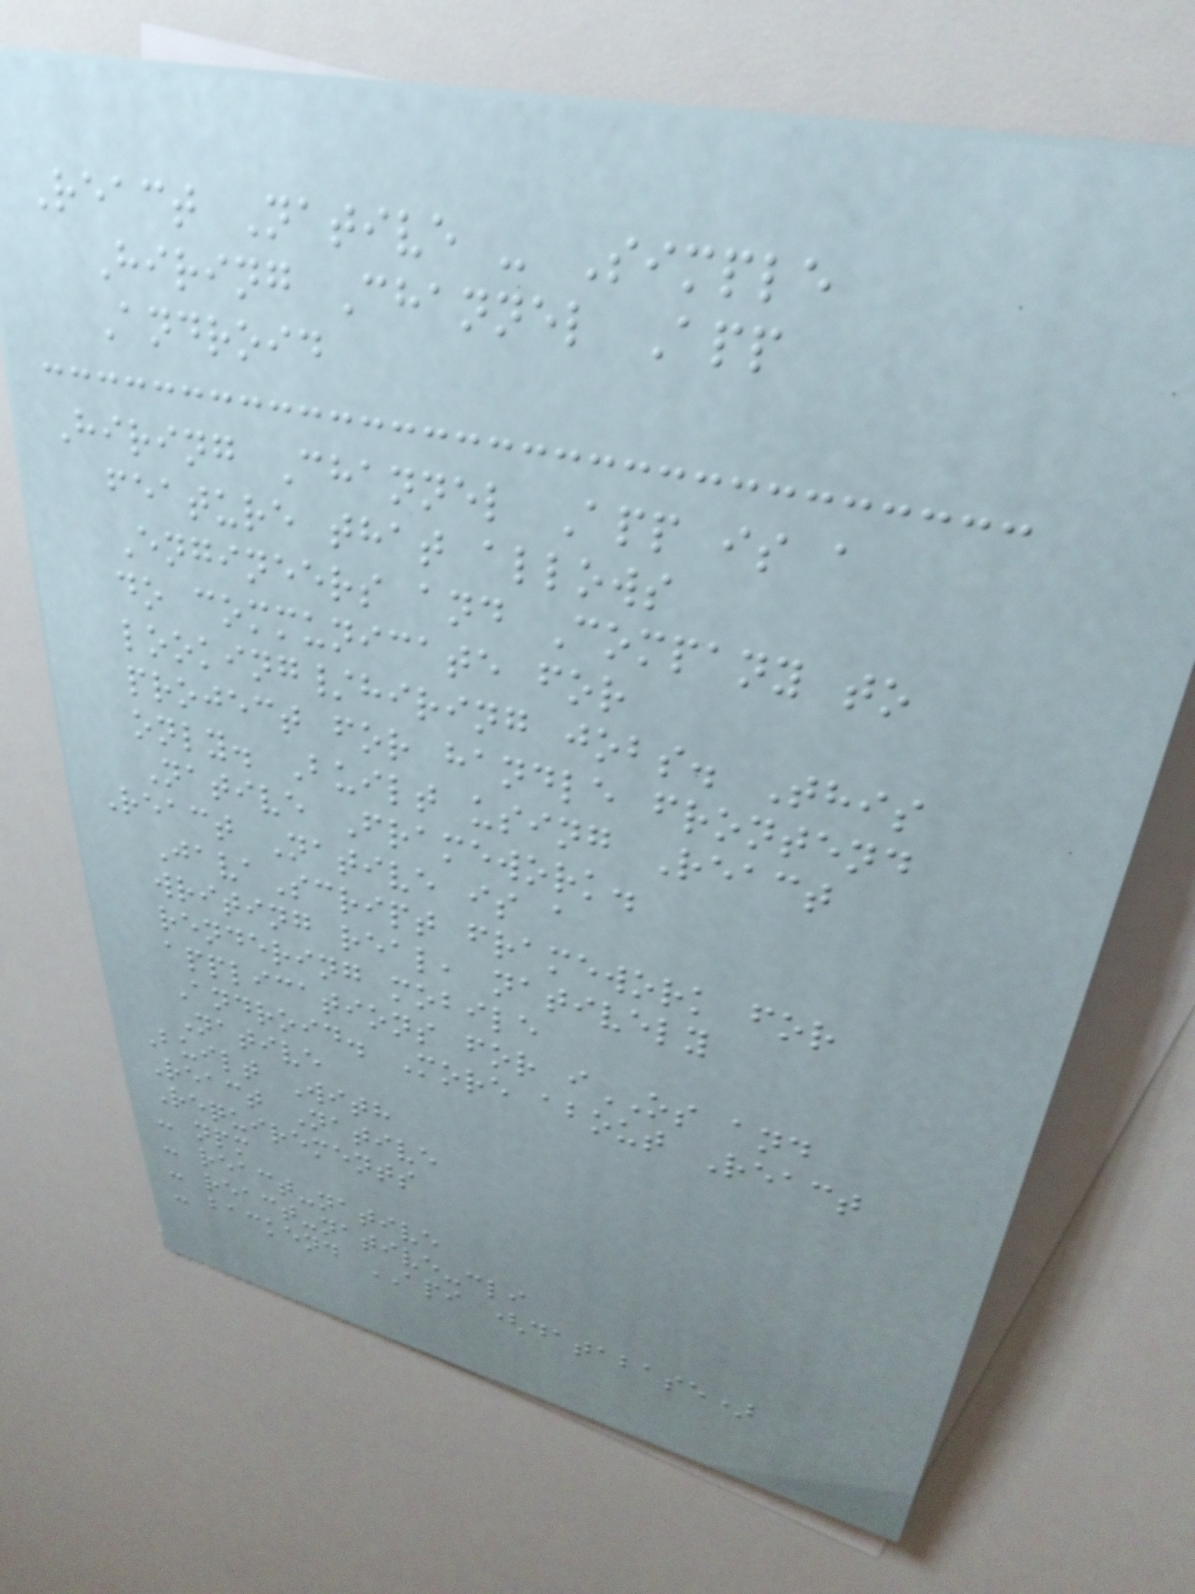React Native - Simple
Hiring Channel App
Android
Hiring Channel App is a
feature that allows
Engineers and Company to
do communicate for
looking/hiring jobs. This
project for handle frontend
only. Built using React
Native Framework.
React Native is a
JavaScript framework for
writing real, natively
rendering mobile
applications for iOS and
Android. More about React
Native
Built With
React Native
Requirements
- npm
- react-native
- react-native-cli
- backend API (database)
